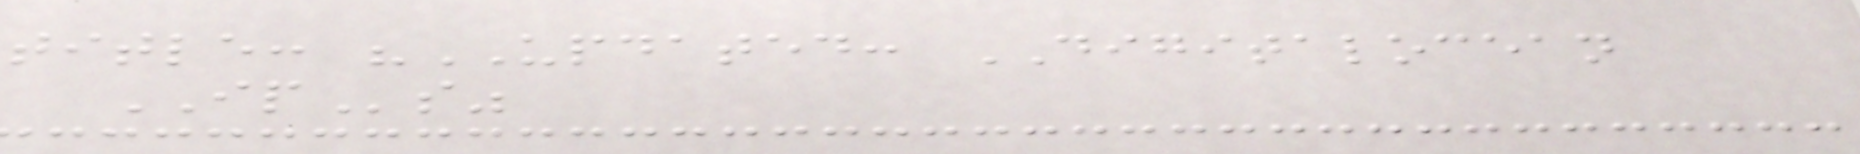title: "UPDATED: DIGITALOCEAN
IPs"
